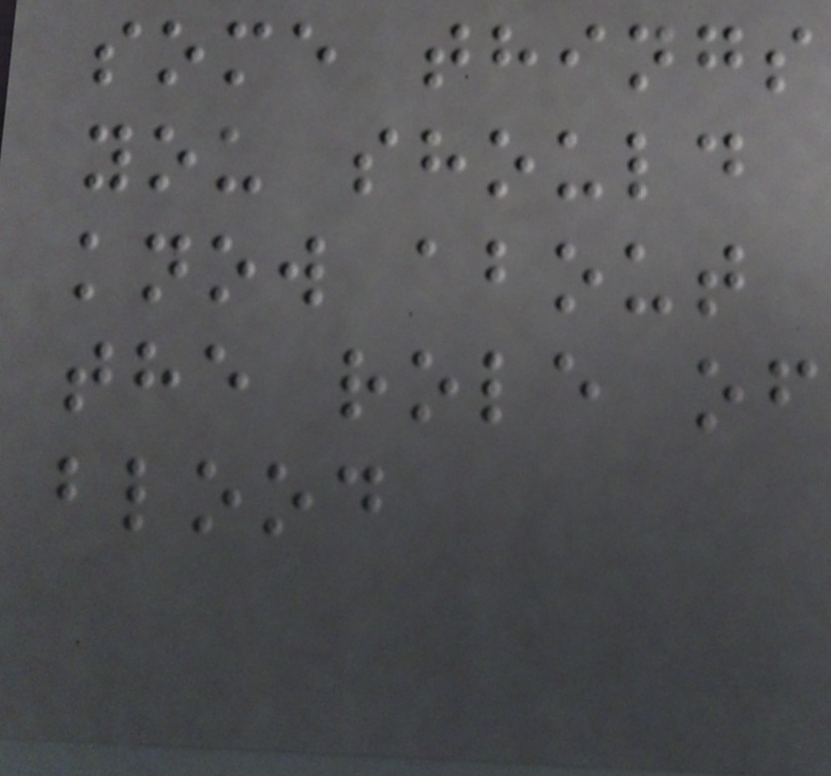some things
you should
know about
the role of
blood
